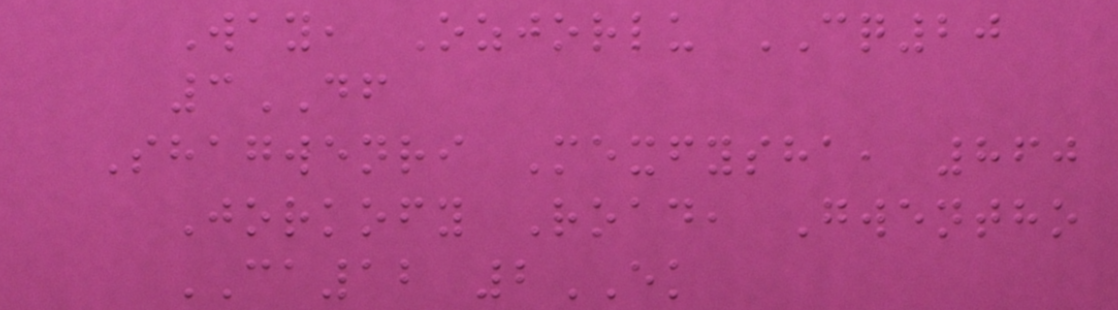Way, Ozjorlu CQ20
3DF
Shagwenri Mexfysha, 860
Jorkofy Road, Gwentho
CA12 2EK
